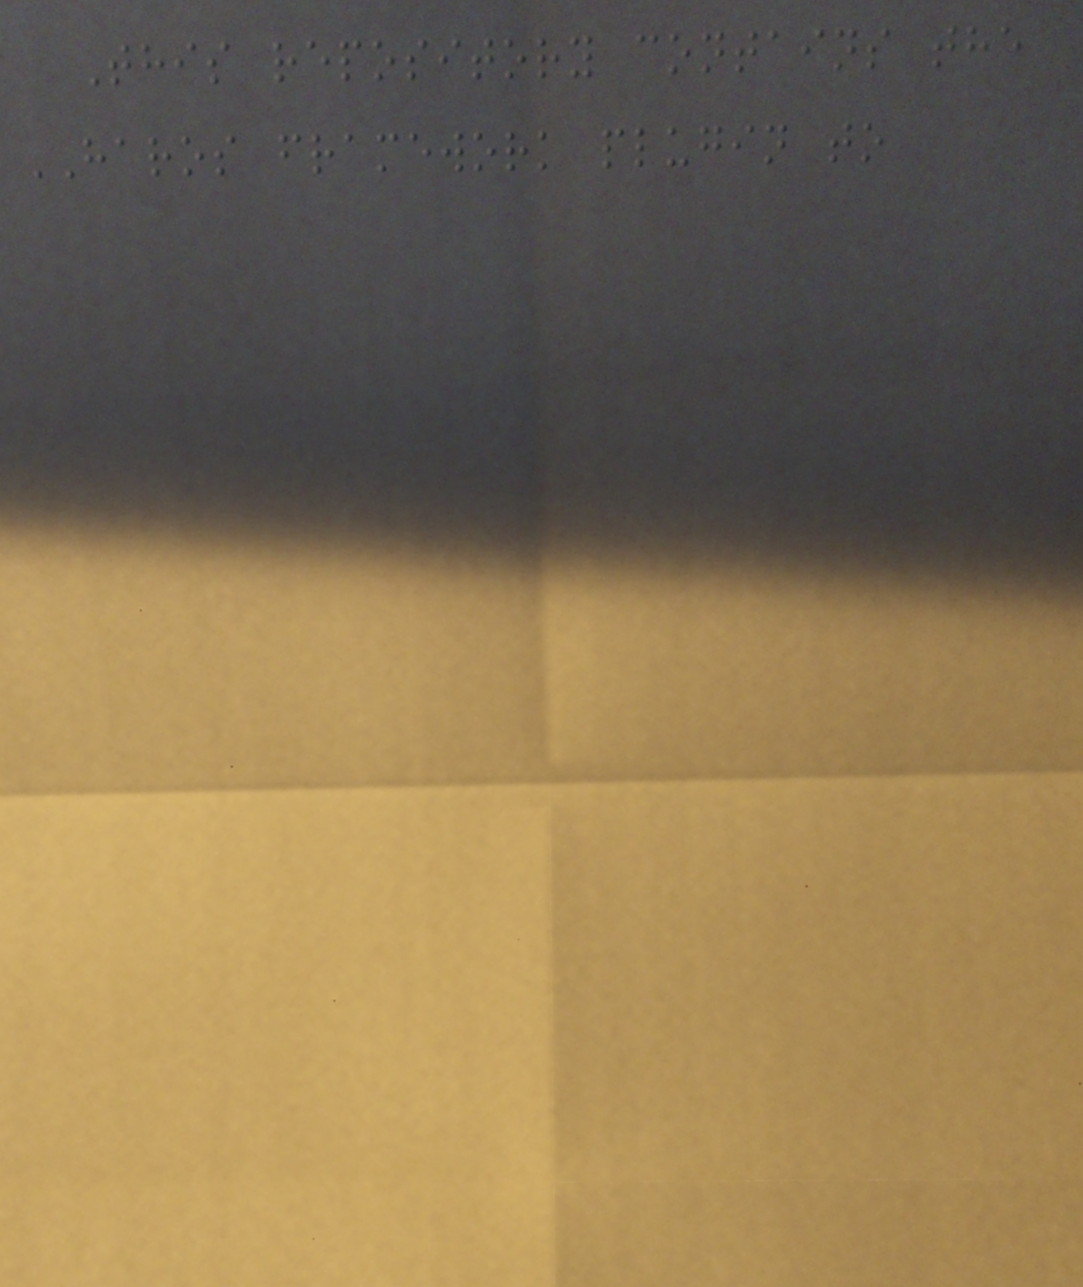This repository contains the
HAROS framework plugin to
